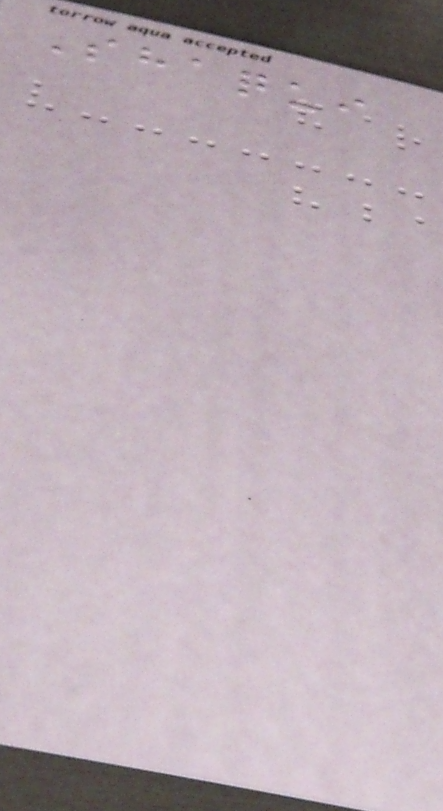Shaqui
